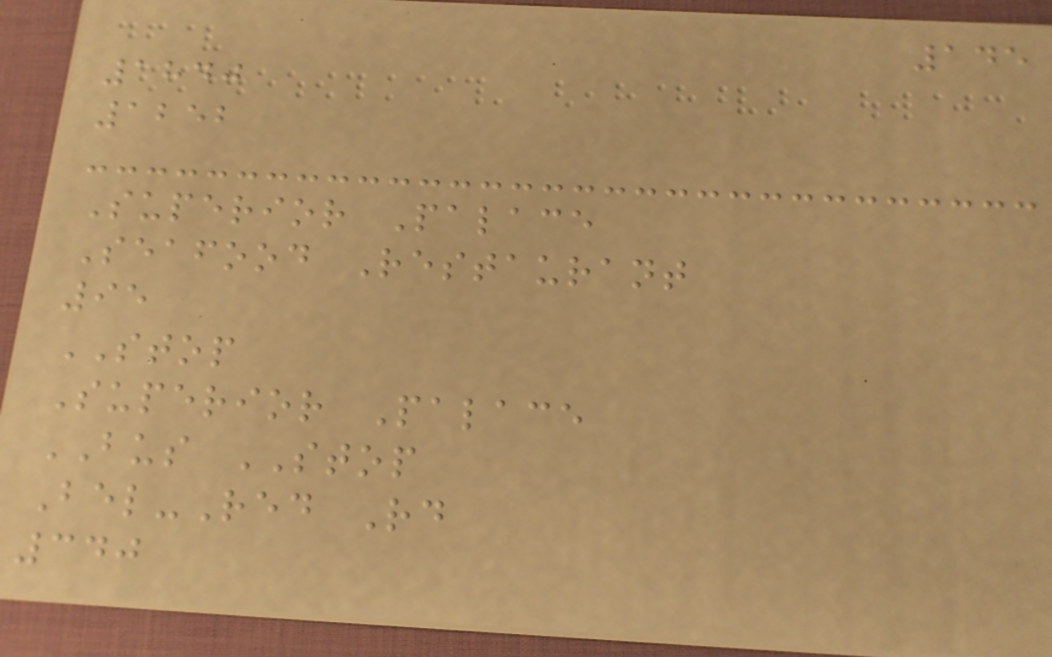145
1840
1252
Superior Palace
Seafood Restaurant
95
STOP
Superior Palace
BUS STOP
Bel-Red Rd
340
